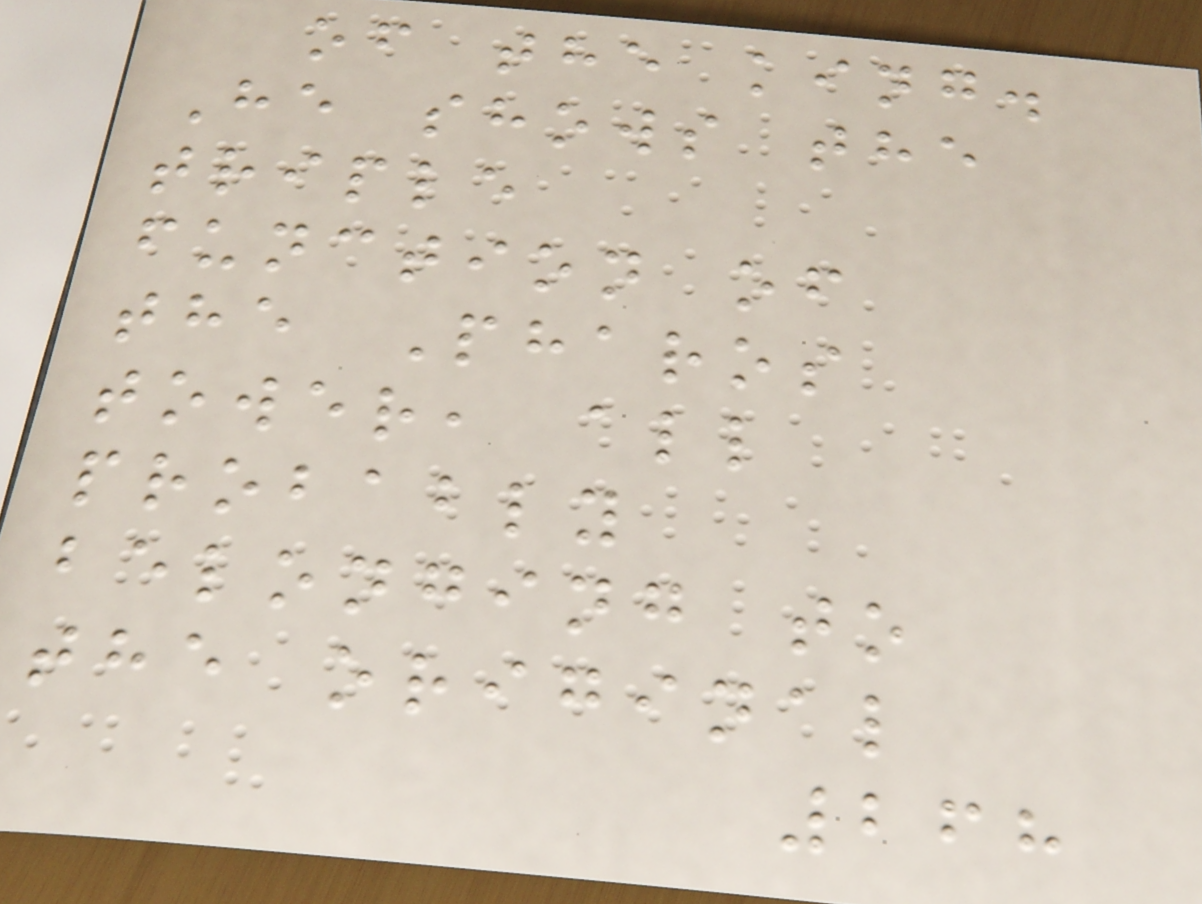of the king.
He shows the
triple
function of
the Pharos
tower, all
probably
belonging to
the original
268
